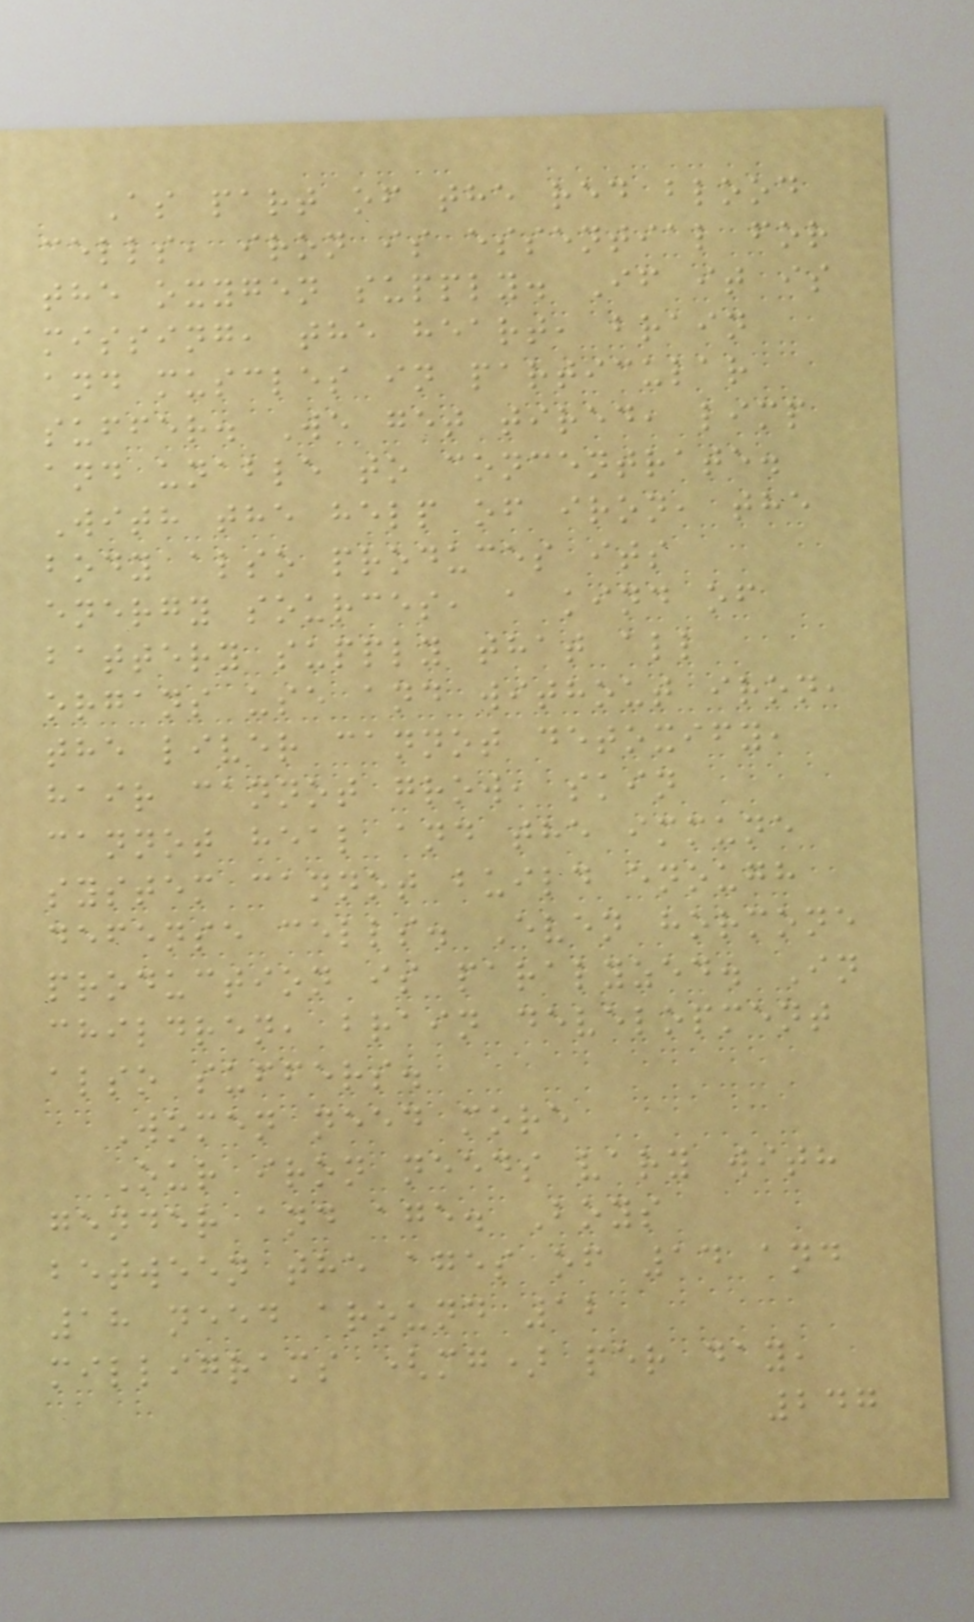As part of the red blood
cells, iron is essential for
the oxygen supply. If it is
missing, the heart, brain
and muscles in particular
suffer. We get tired, limp
and unable to concentrate.
With the help of iron, the
body also produces its
energy sources, a kind of
battery supply that all
organs use and without iron,
the liver cannot detoxify,
hair cannot grow, skin
cannot heal and the immune
system cannot build enough
defense cells. Even hormone
production is paralyzed. In
children, brain development
also suffers.
Women need more
Our iron needs vary with
gender and age. Boys
between the ages of 14 and
18 need around 12
milligrams (mg) per day,
247
